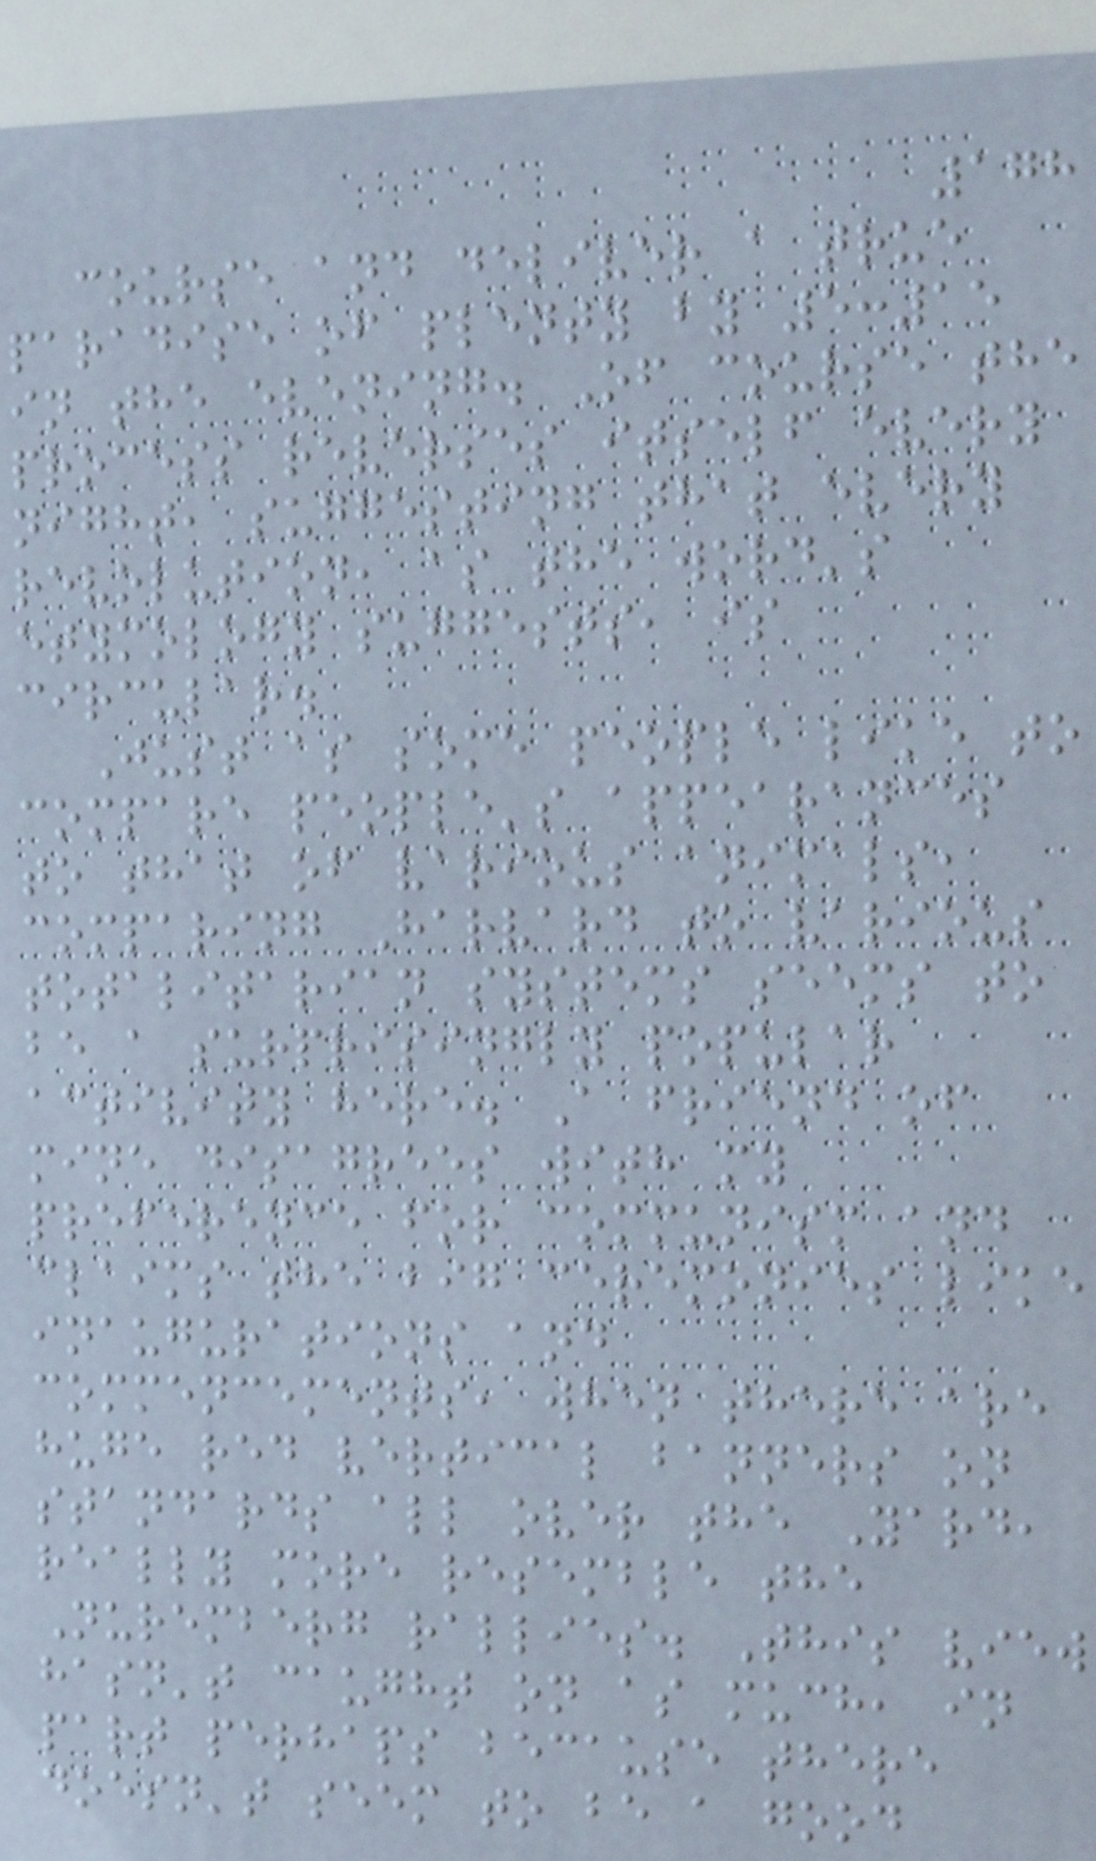178
course and deliver a true
paradise of plenty by 5:15
in the evening. Of course the
process reverses itself every
night, suggesting that every
revolution, as the word's
etymology suggests, is
circular.
Just as some people like to
compare people's appearances
to that of various animals,
comparing Harvard to various
totalitarian systems seems to
be a surprisingly popular
activity here. A friend of
mine disagrees with my
preference for communism and
claims the big ceremonies like
inaugurations and
commencements, when there are
huge red vertical banners on
standards all over the Yard,
really more resemble the
Nuremberg rallies. This view
hasn't caught on as much, in
part perhaps because there
doesn't seem to be a good
